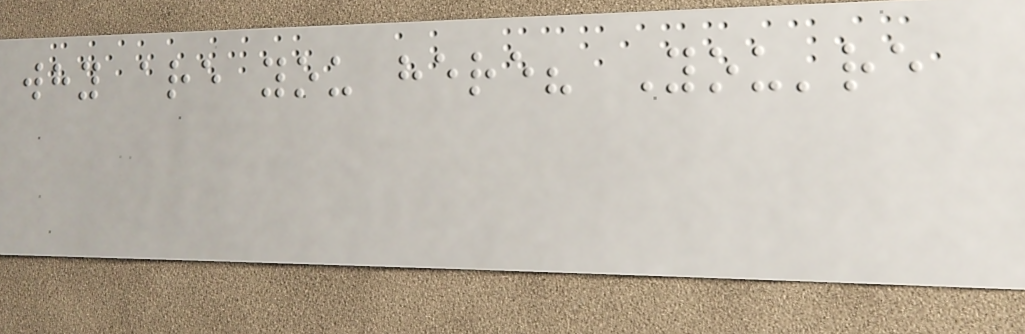why are you here? You're
